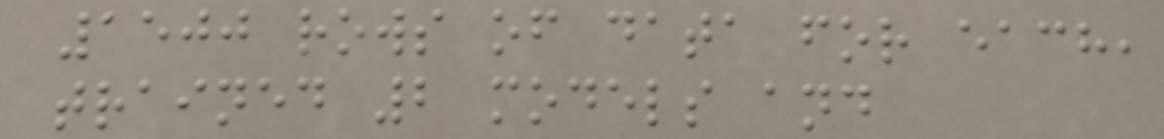1500 rows of data for each,
trained 2 models and
